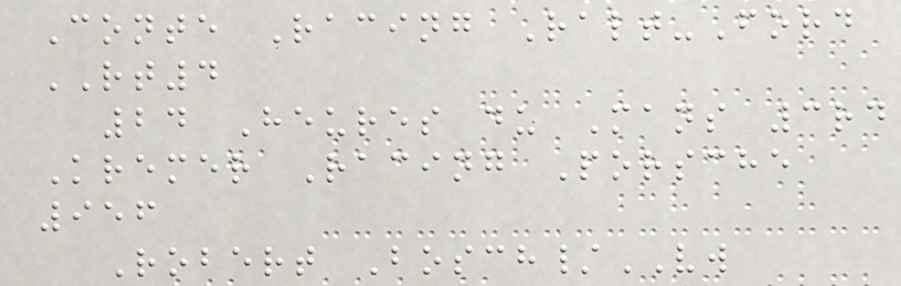Conte Racing Ralt-Ford
RT4
24 Heures du Mans 3rd
Kremer Racing Porsche
956
Robert Bosch/VW
